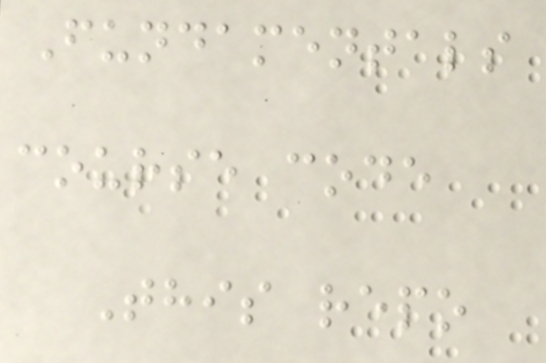Fundamentals
course code
This repo
